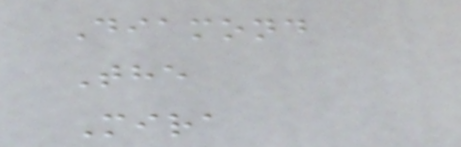Diamond
The
Mira
